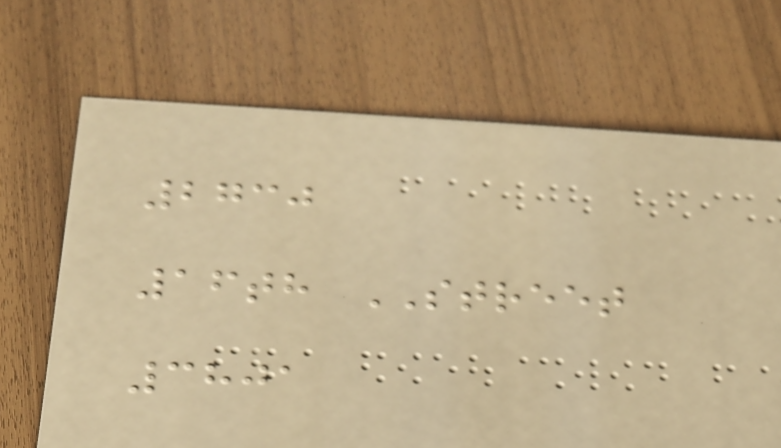2730
16th STREET
3801
